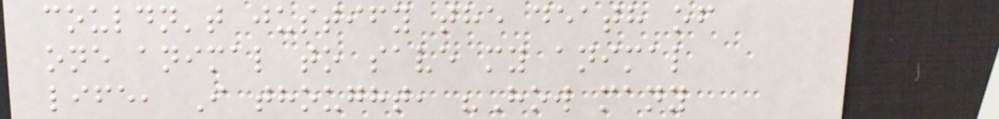couldn't justify the death of
one animal to save my animal
life, I thought, "How many
